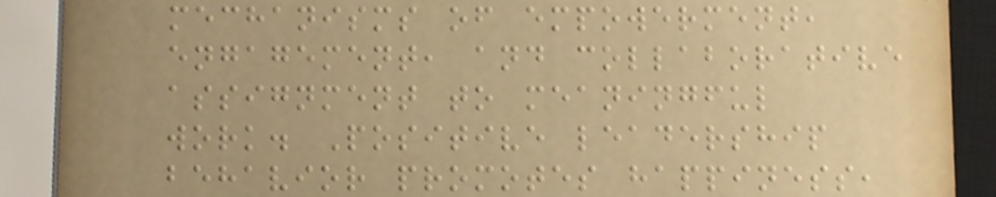mechanisms of empowerment,
engagement, and collaborative
assignment to meaningful
work. Positive leadership
behavior promotes happiness,
